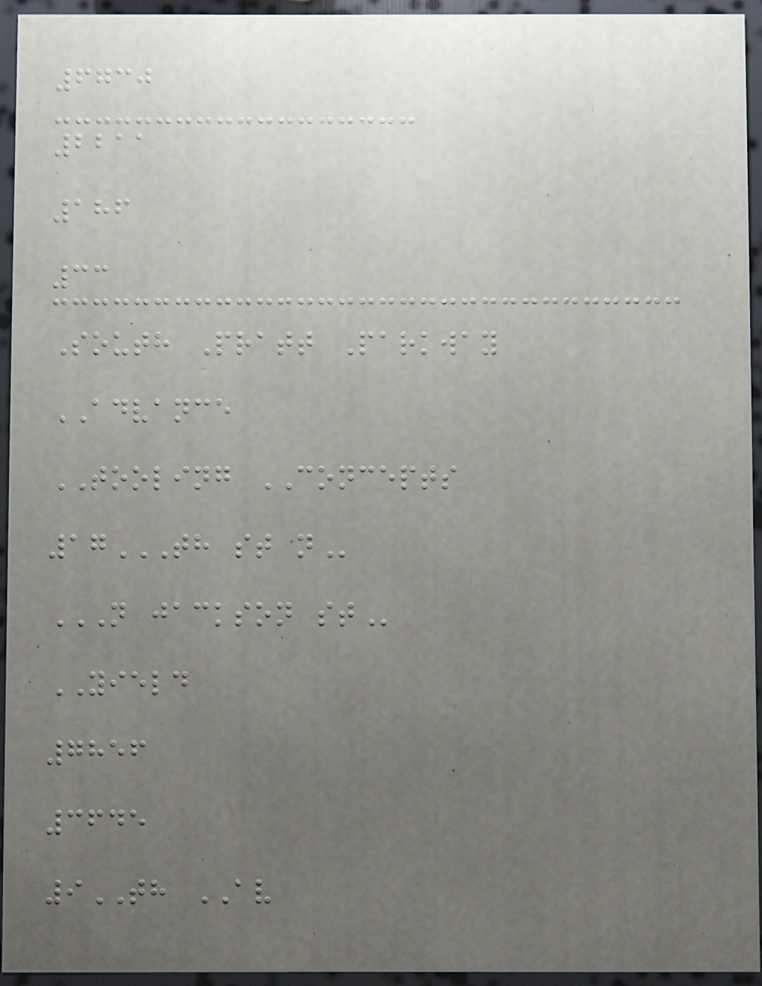6730
2211
186
33
South Pratt Parkway
ADVANCE
TOOLING CONCEPTS
17TH ST N
N JACKSON ST
YIELD
7856
3645
9TH AV
